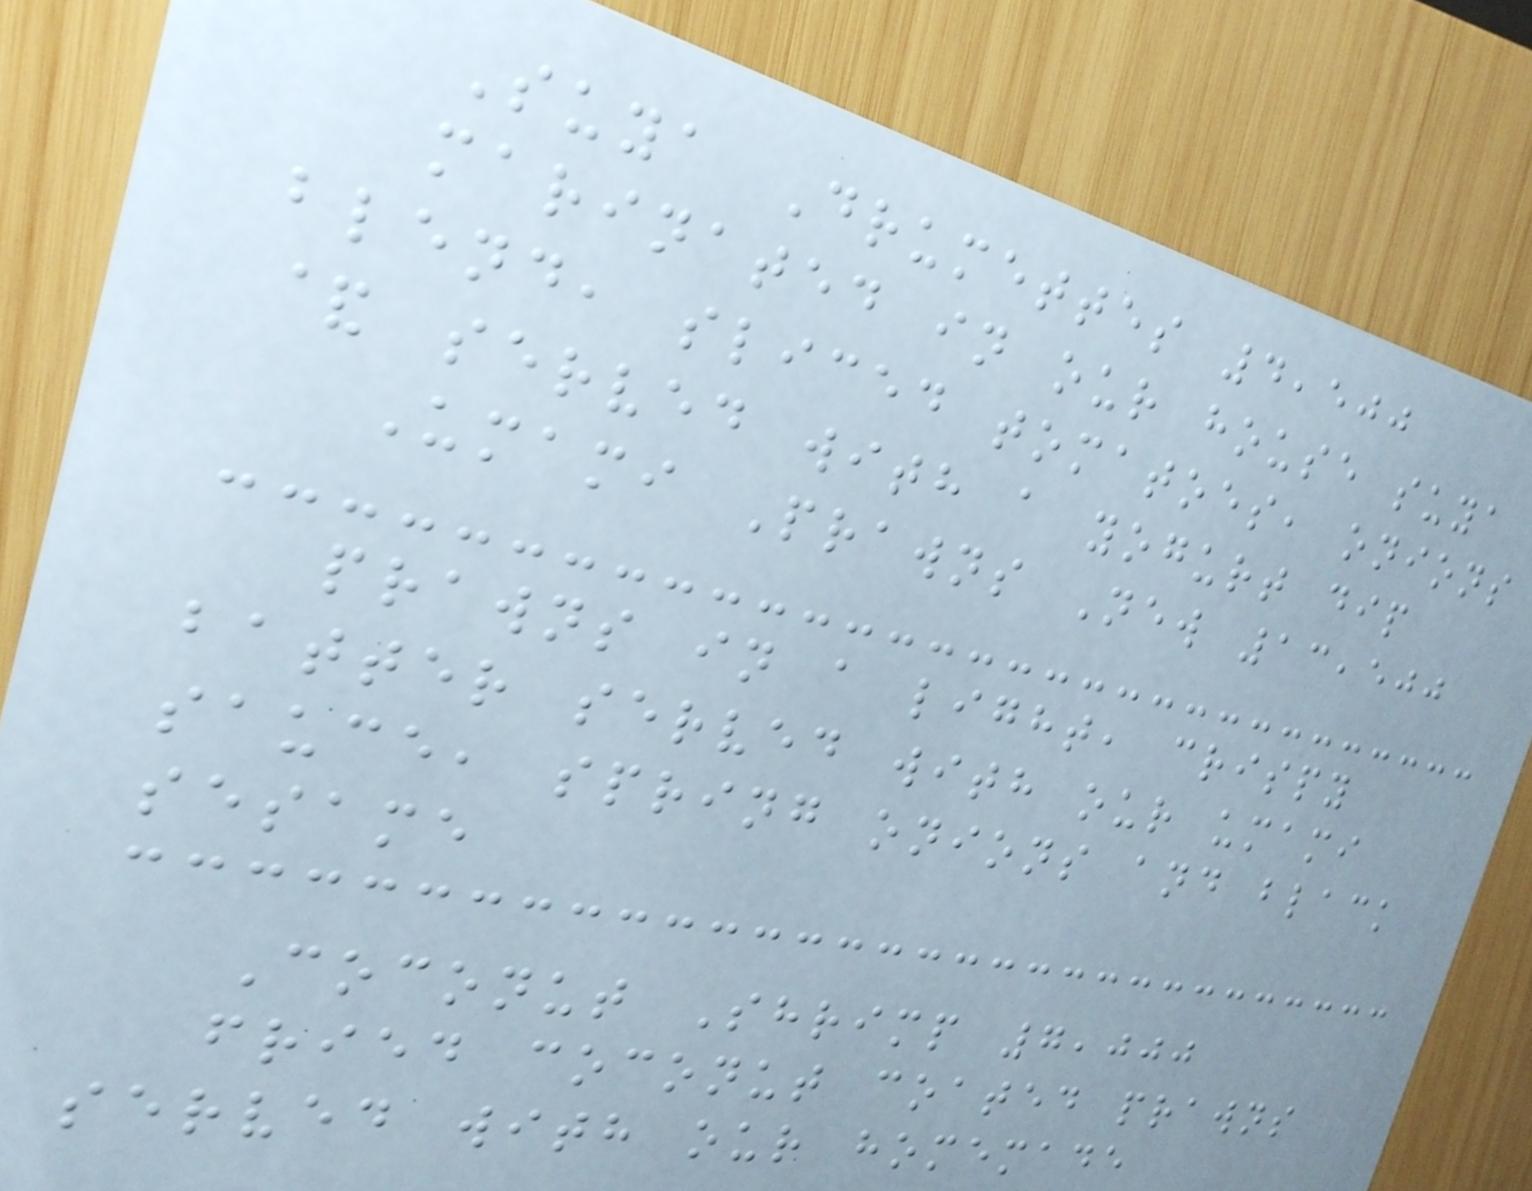Suya Drumettes 4,500
marinated in our house suya
blend, sliced tomatoes, onions
& served with a yogurt dip
Umami Prawns New 13,500
prawns in a light, crispy
batter served with our umami
sauce, spring onions and black
sesame
Coconut Shrimp 7,000
fried coconut coated prawns
served with our homemade
